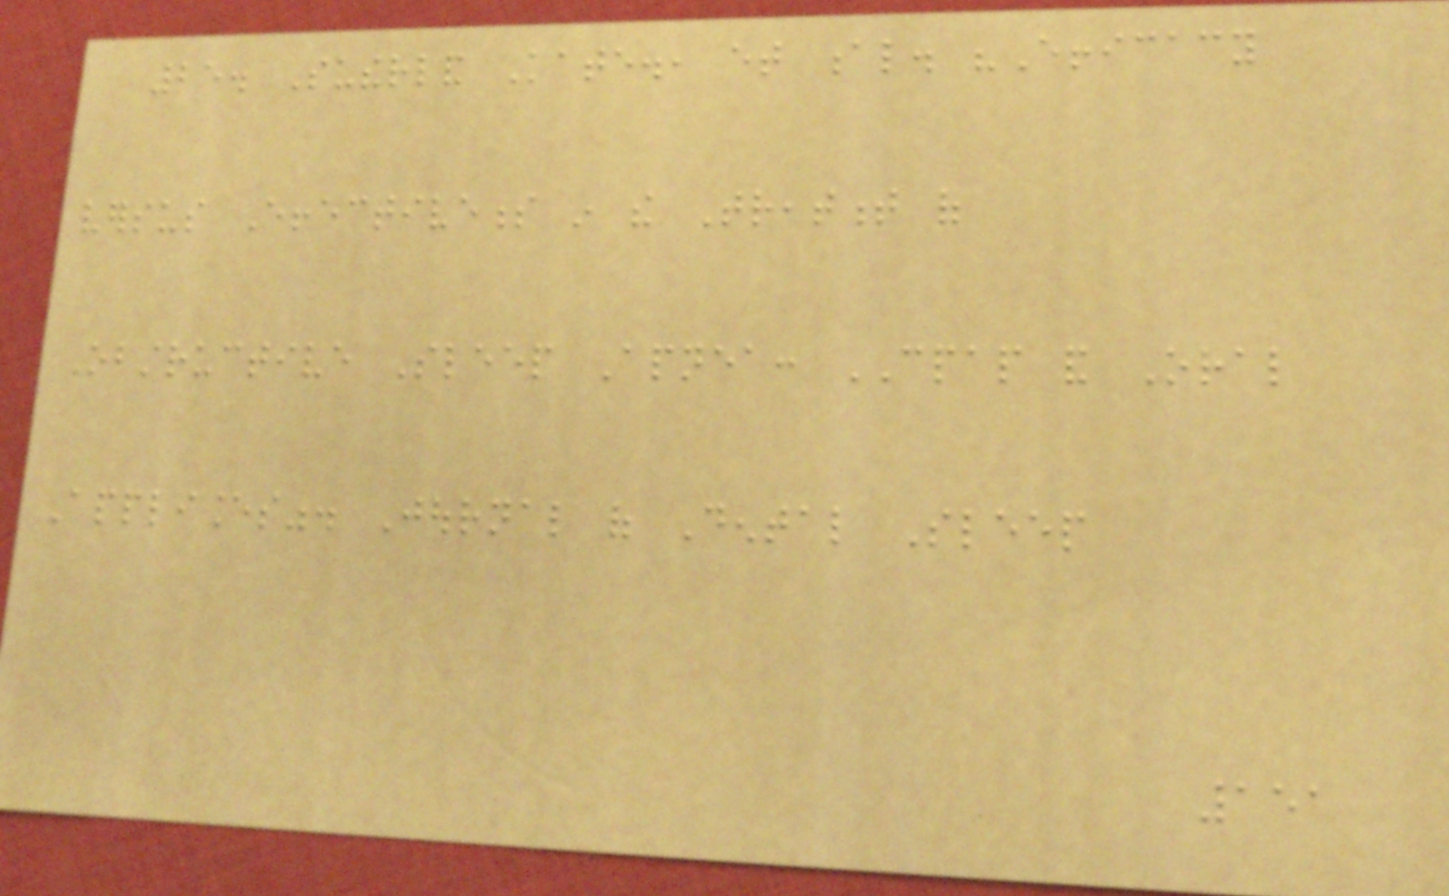25. Sutherland Kate., et al. "Efficacy
versus Effectiveness in the Treatment of
Obstructive Sleep Apnea: CPAP and Oral
Appliances". Journal of Dental Sleep
151
